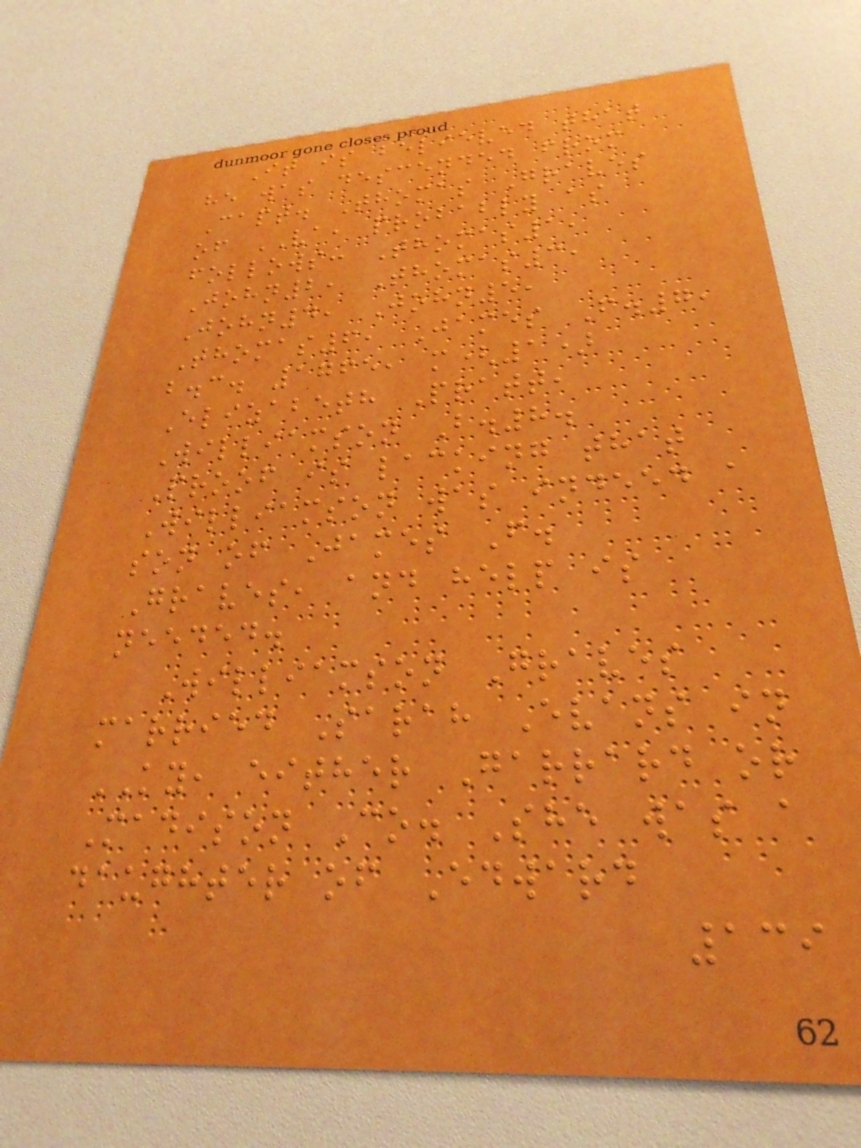It is believed that
he was descended from
Capt. Thomas Graves
of VA, probably as
follows: Thomas1,
John2, Thomas3,
John4, John5,
Thomas6, James F.7,
b.c. 1765, m(1)
Elizabeth Pratt,
Williamson B.8.
Proof is lacking that
Williamson was indeed a
son of James F.
Graves, and help is
needed.
Williamson Graves
married Sarah Evans in
KY, either Garrard or
Madison Co. She was a
daughter of Edward
139
